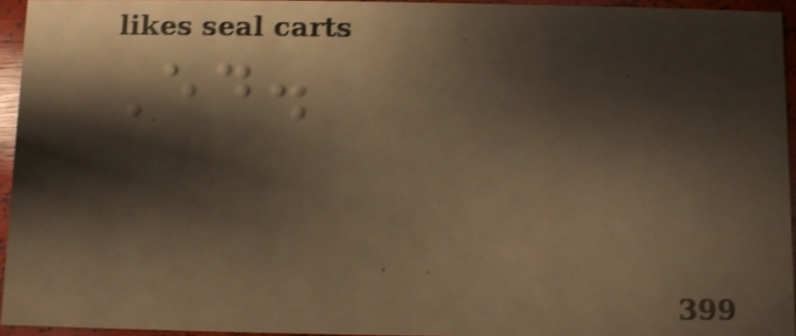Ed.
